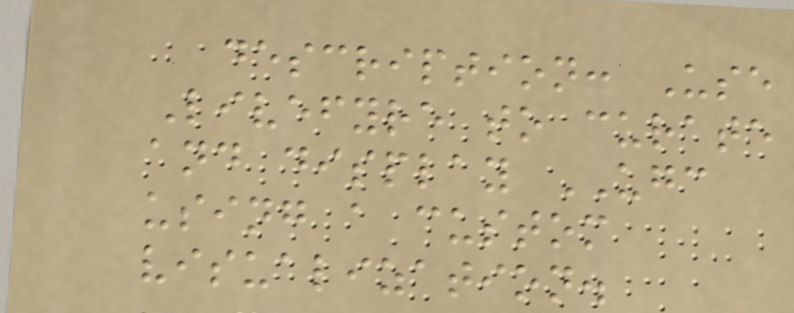description: Use
Livefyre to curate
and display UGC
using a custom
visualization.
